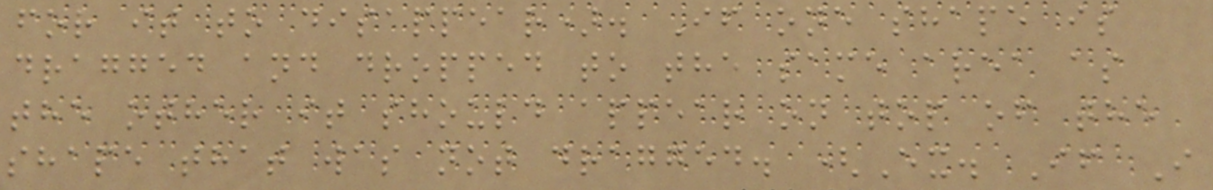for it to disappear). If one shape is
dragged and dropped to the same area as
the other it should appear on top of the
shape that was not dragged. (Ex. If I
